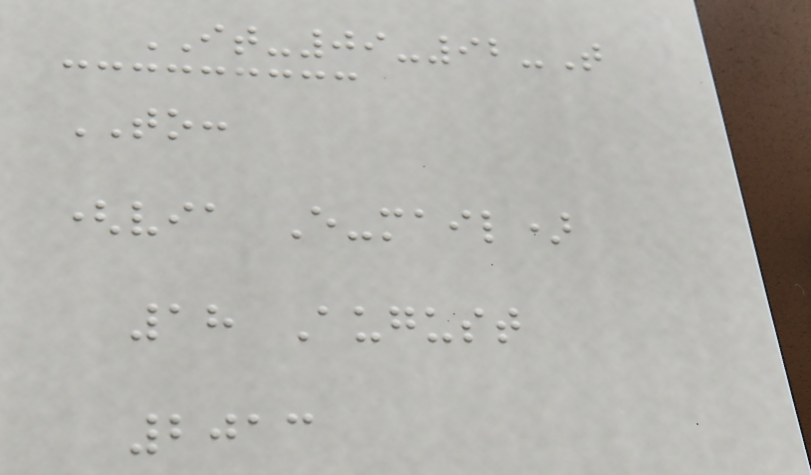IT-09-92-T
TO:
(via E-mail)
18 August
2013
